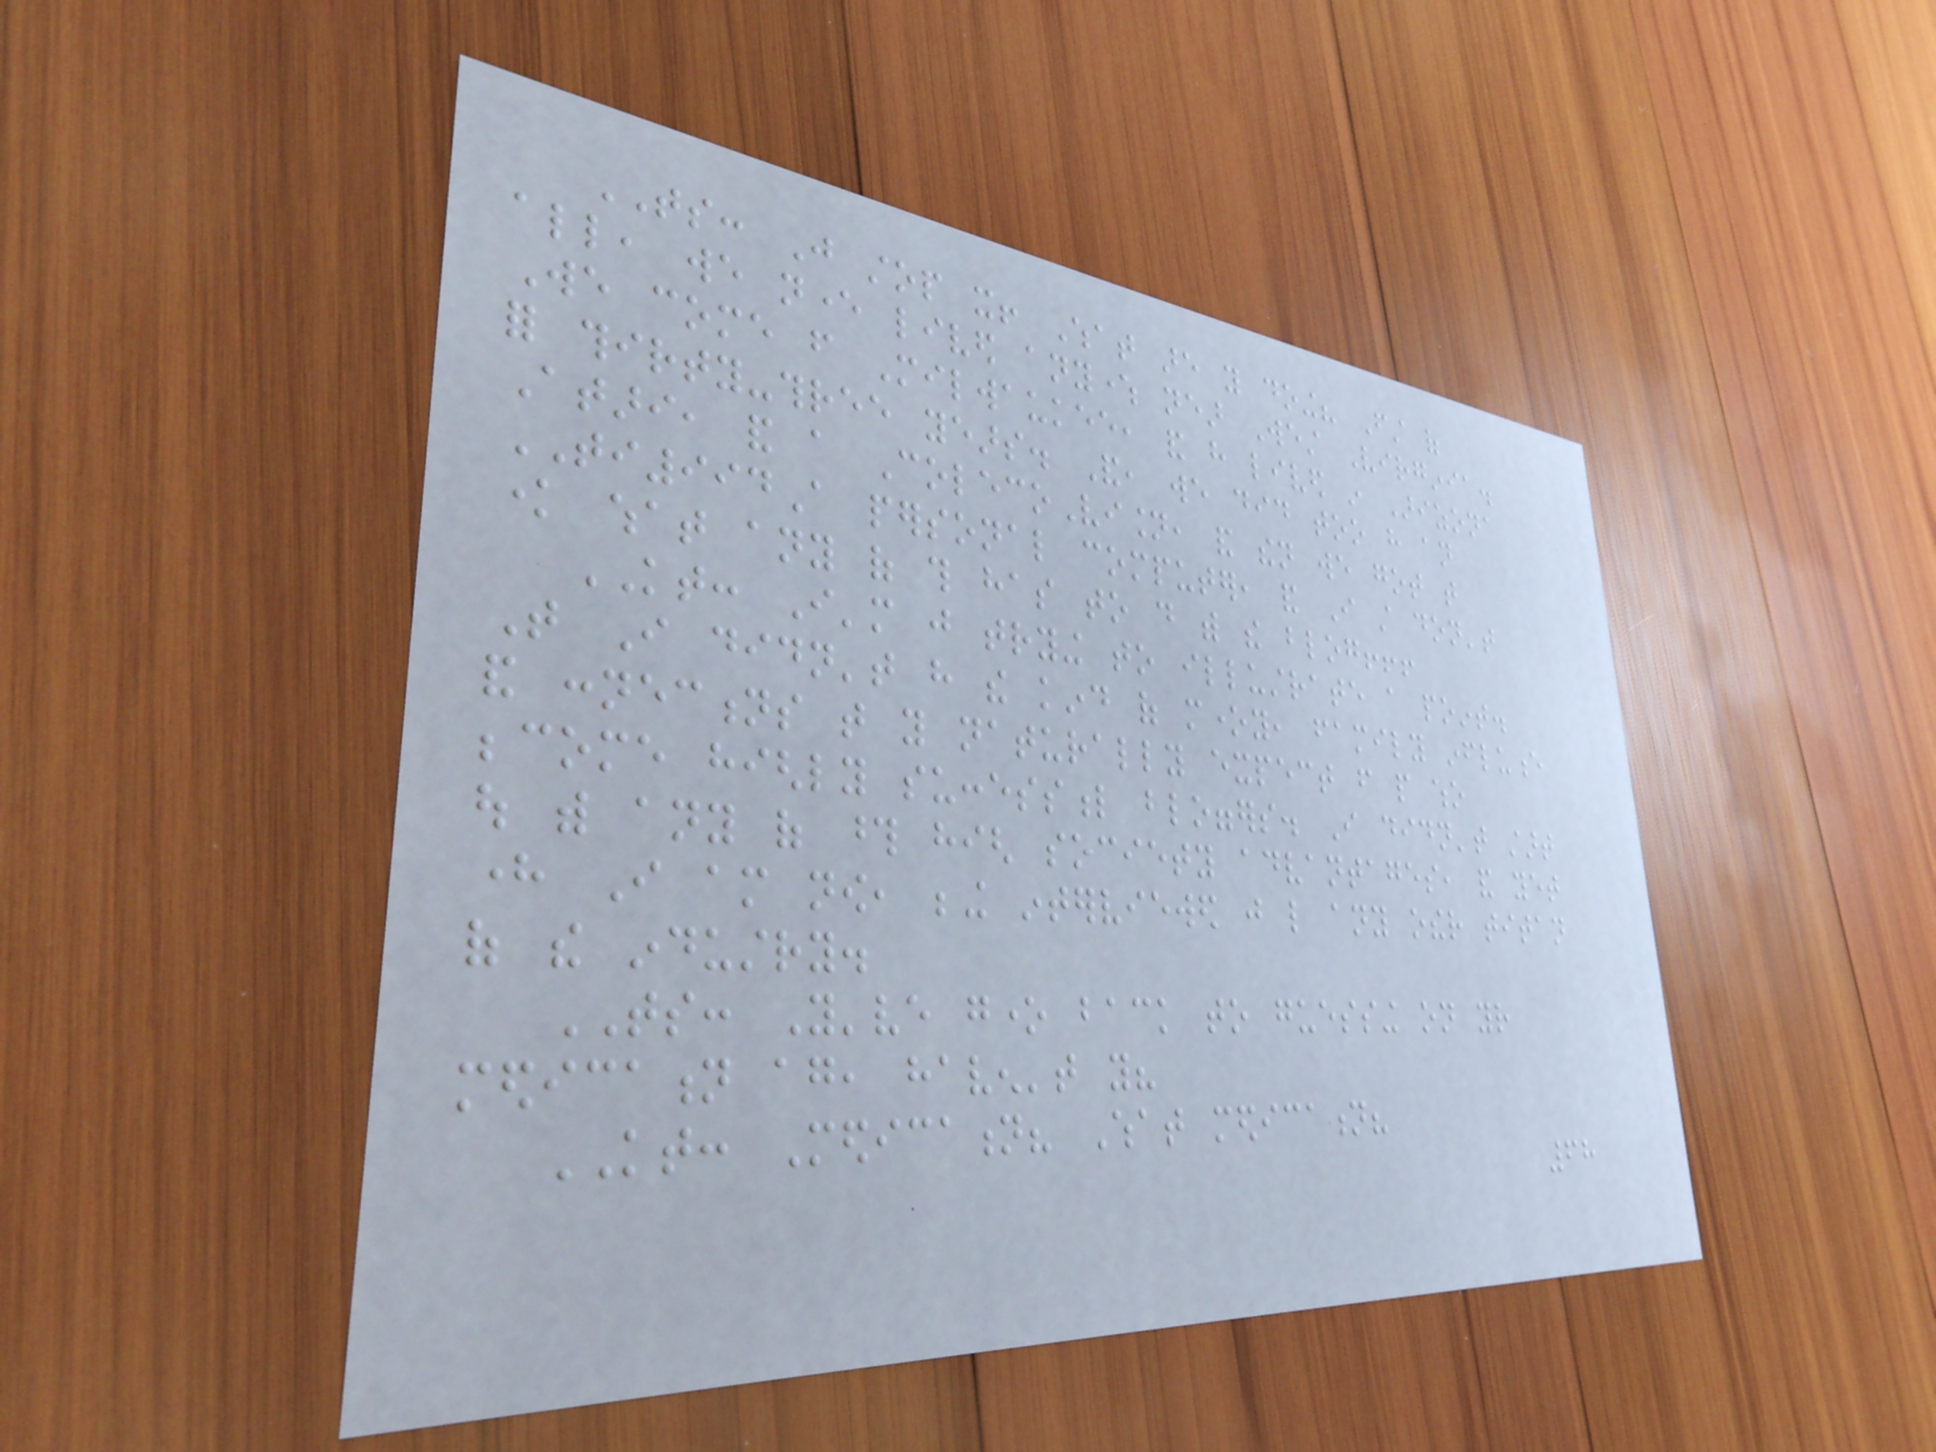TS: Just stop it! What are you doing? First of
all, we never lived anywhere near West Virginia.
We come from Milwaukee, and have lived in Arizona
for thirty-three years. And, we did too have an
Atari, and a ColecoVision, and then we got that
TI994A personal computer, and I still don't
know what any of this has to do with the blog!!!
KT: I'm just trying to illustrate a point.
That I didn't have the kind of money, family influence
and connections that you naturally expect from people who
become highly successful bloggers. I didn't start
out with any of those high society advantages, and yet
here I am now, being interviewed just like any other titan
of the industry.
TS: You've gone back to guessing on your
medication again, haven't you?
KT: Medication? What medication?
68
